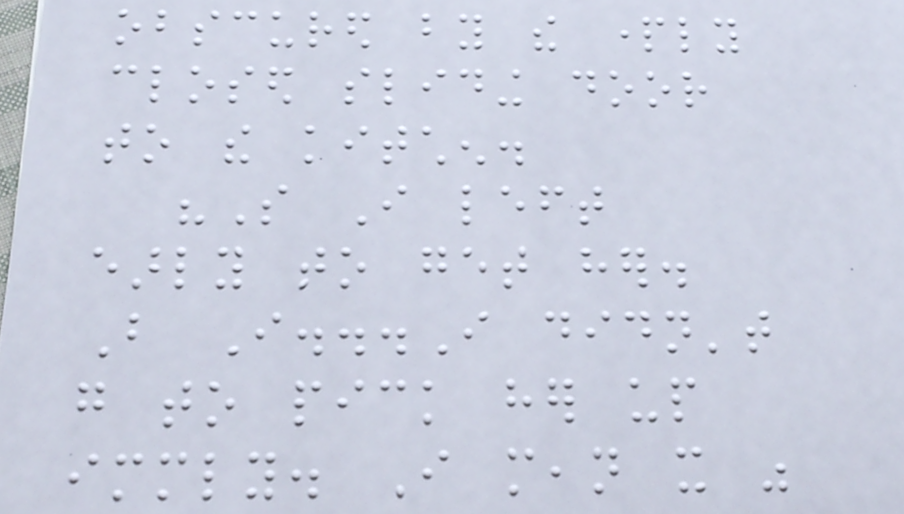obscured by the partly
closed sliding door
to the kitchen.
"So I left
early to get her.
But I...I didn't
go to pick her up
immediately. I mean it was
